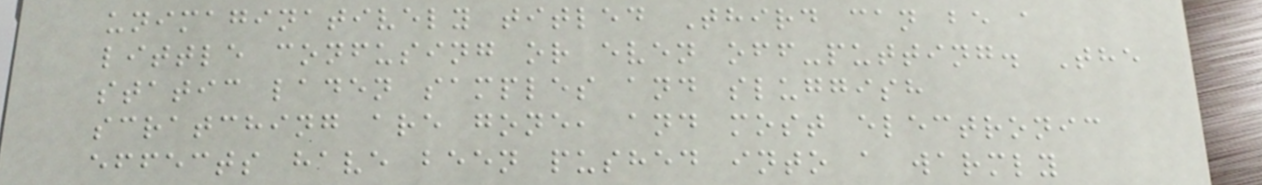unimaginatively titled Third can be a
little confusing or even off-putting. The
static laden samples and sluggish
scratching are gone, and most electronic
effects have been pushed into a warmly
